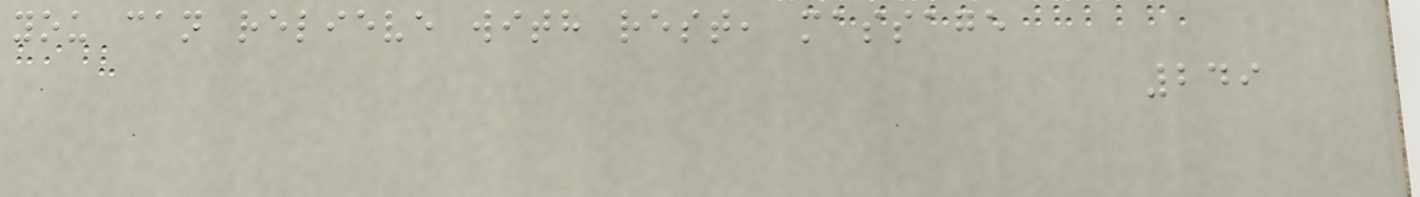you can relieve with rest, massage
249
